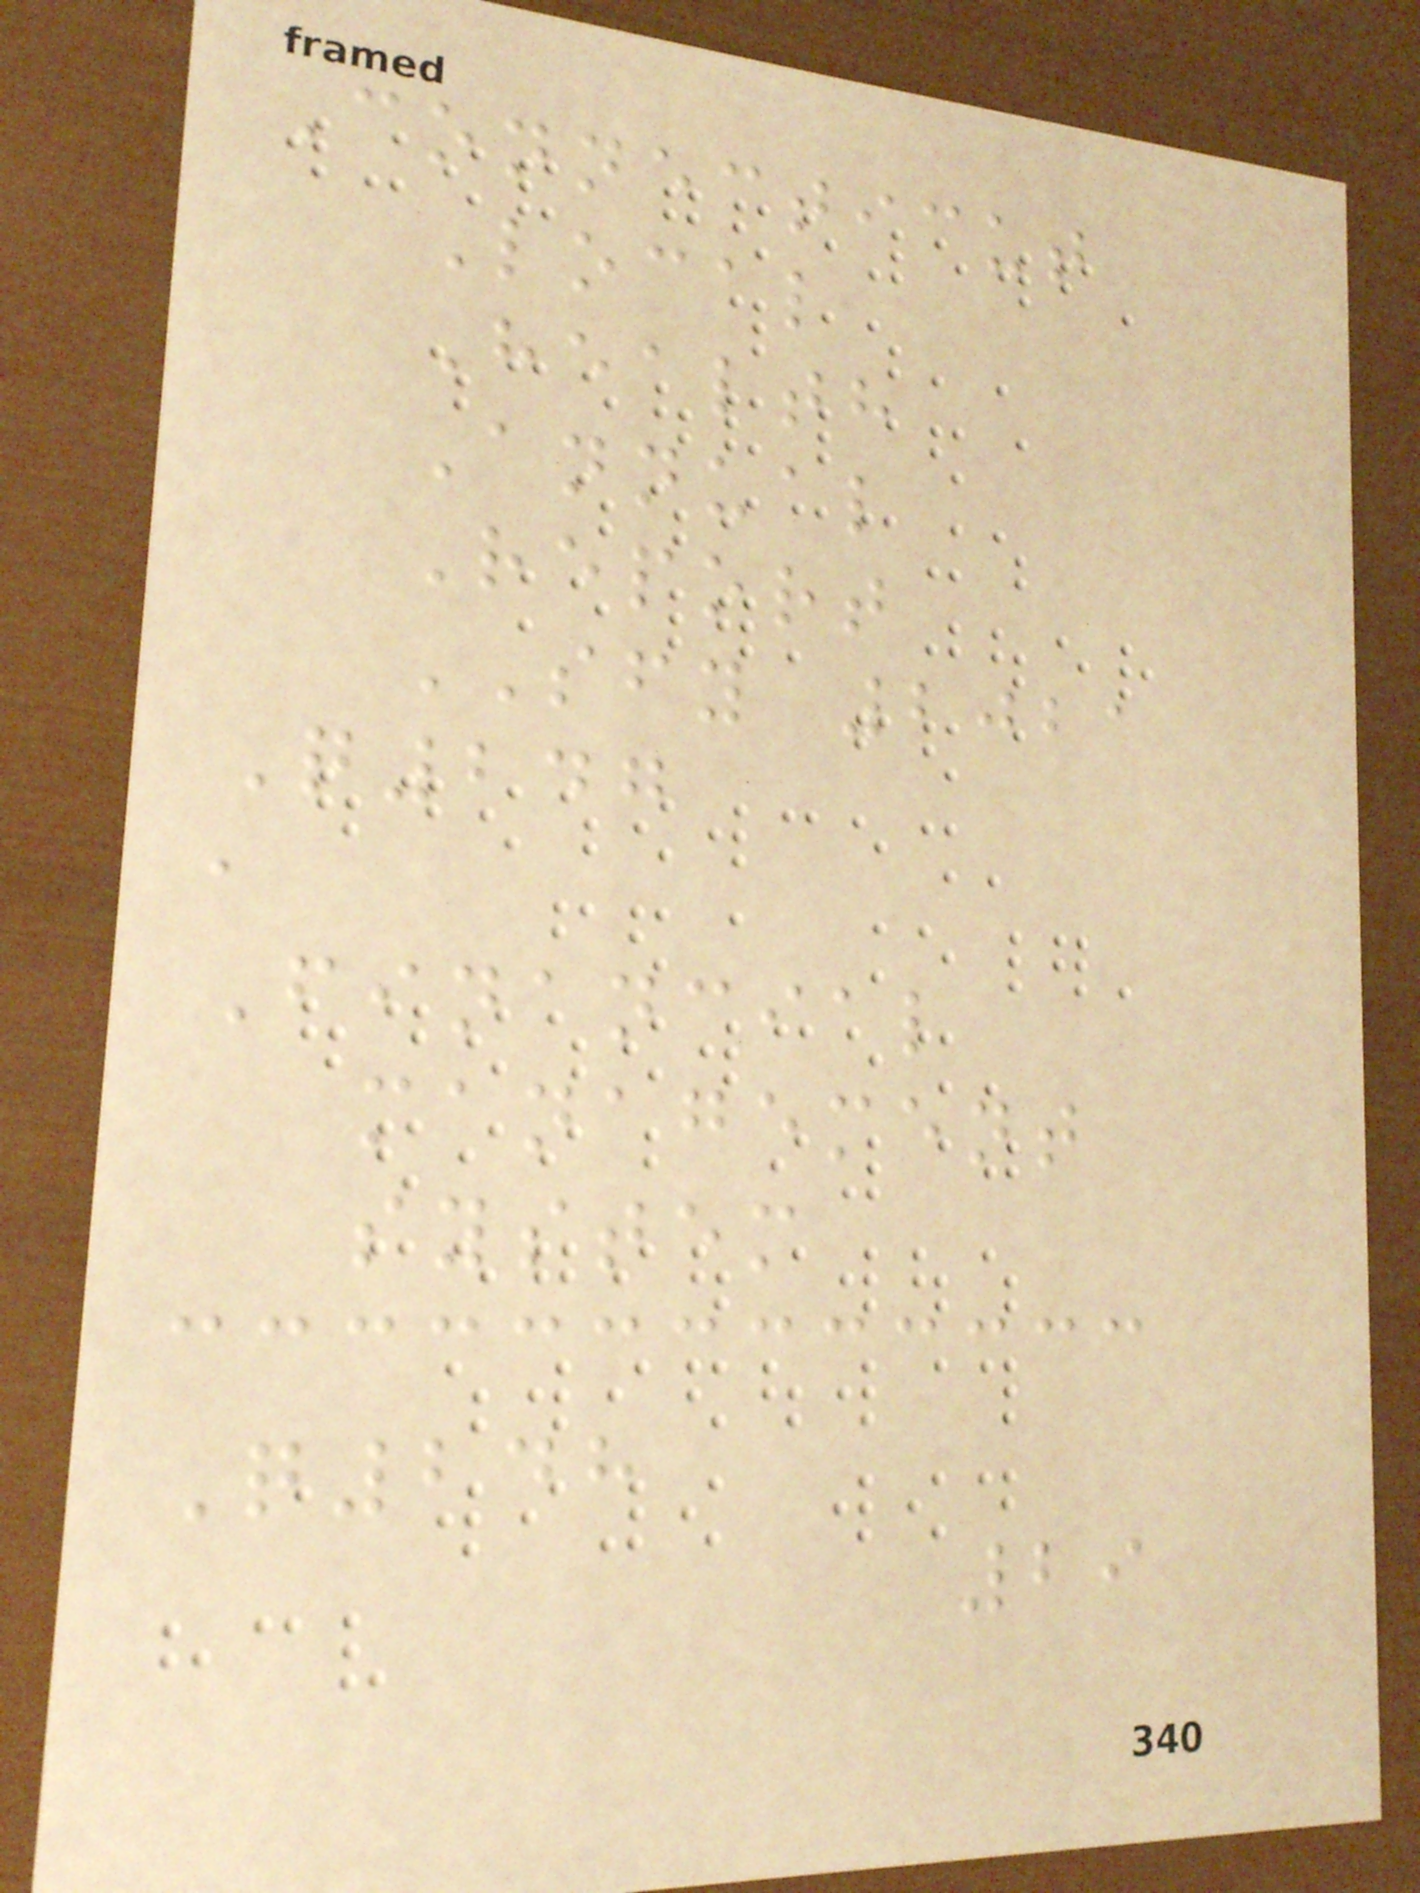Connecticut
Local
Health
Annual
Report
SFY 2021
Q247
,
Financial
management
system
Q248
29
